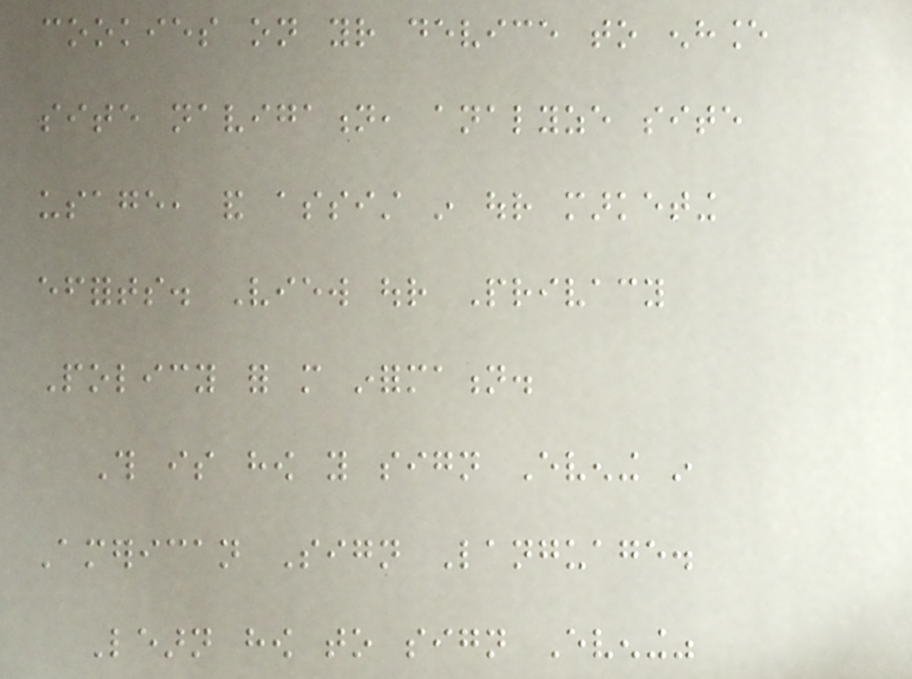cookies on your device to enhance
site navigation, analyze site
usage, and assist in our marketing
efforts. View our Privacy
Policy for more information.
This is how you sign Evening in
American Sign Language.
Learn how to sign Evening"
